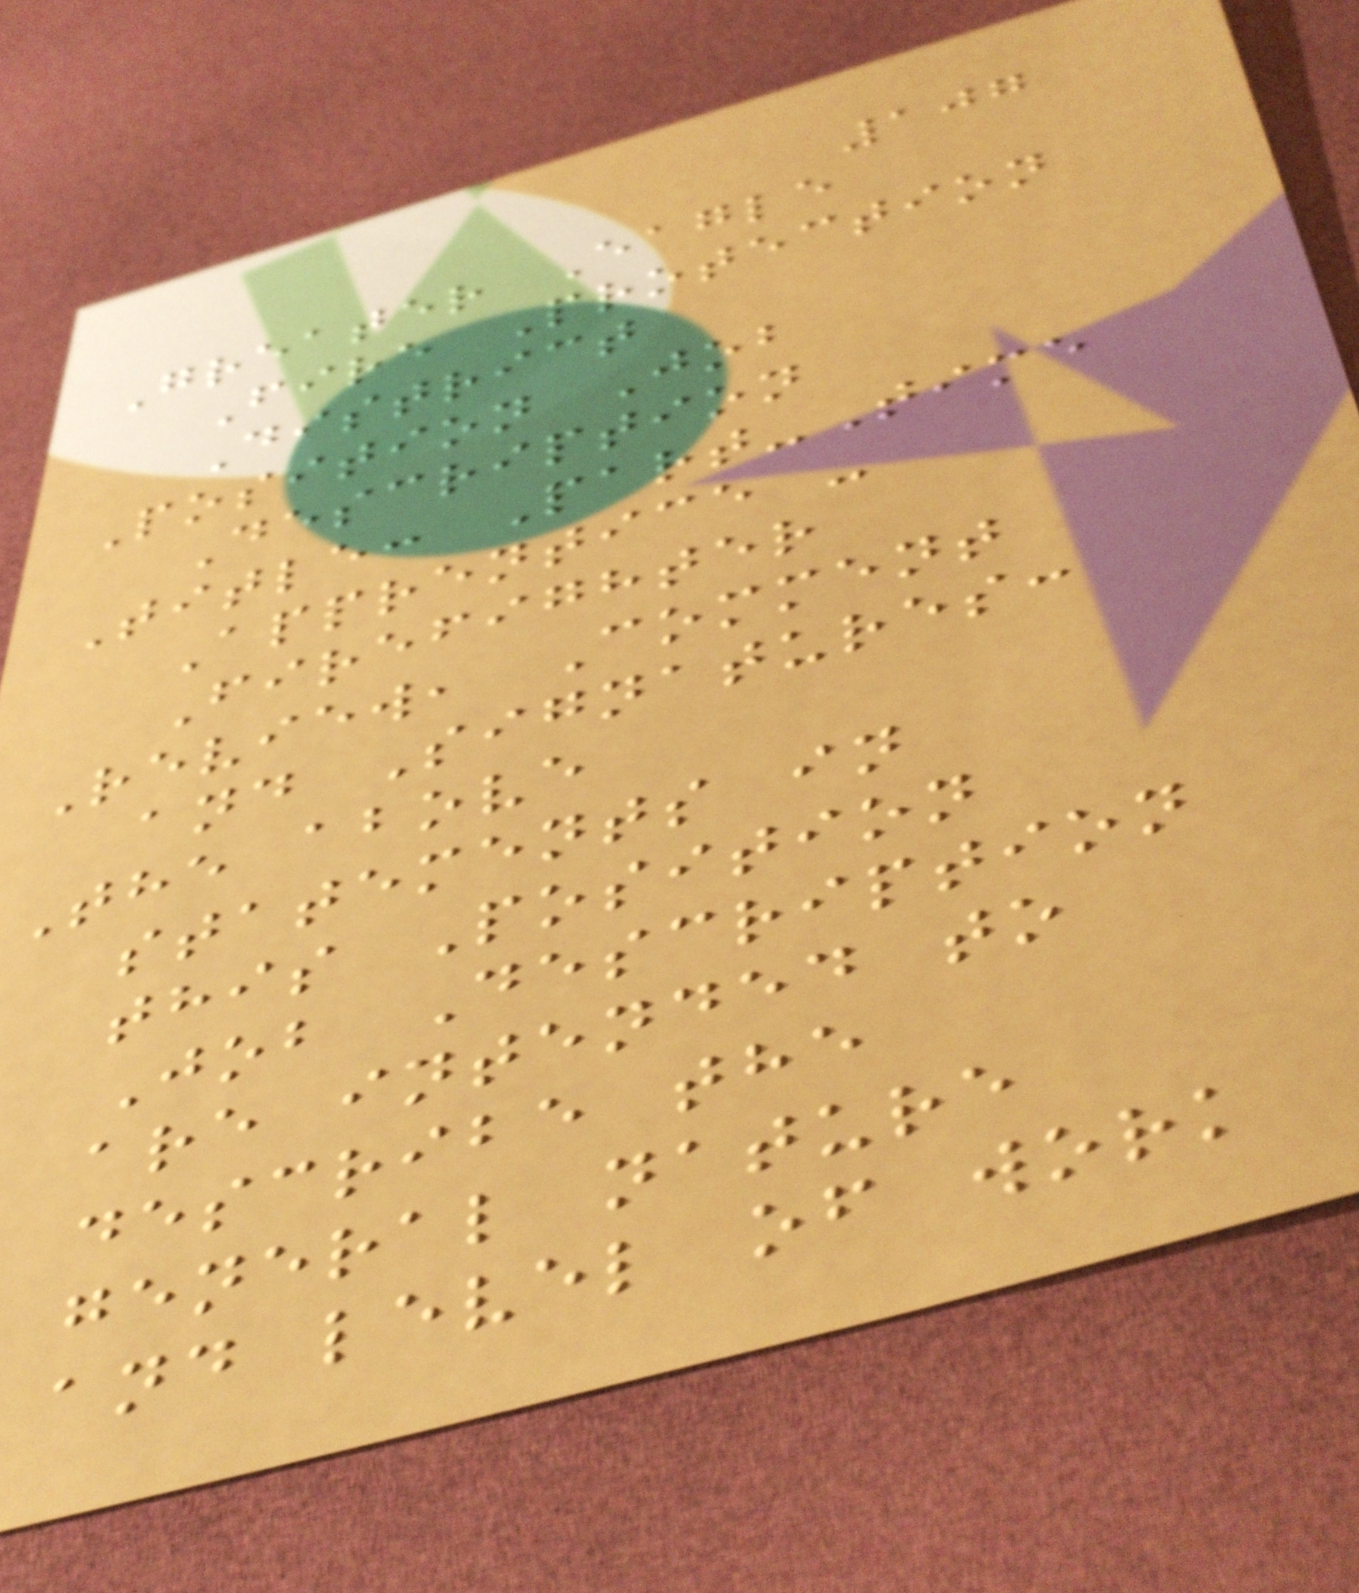107
Greater Eagle
Fire Protection
District
Position Job
Description
Title: Part-Time
Apprentice -
Firefighter
Review, Comment
and Signatures:
The above
statements in
this Position
Job Description
are intended to
describe the
general nature
and level of work
